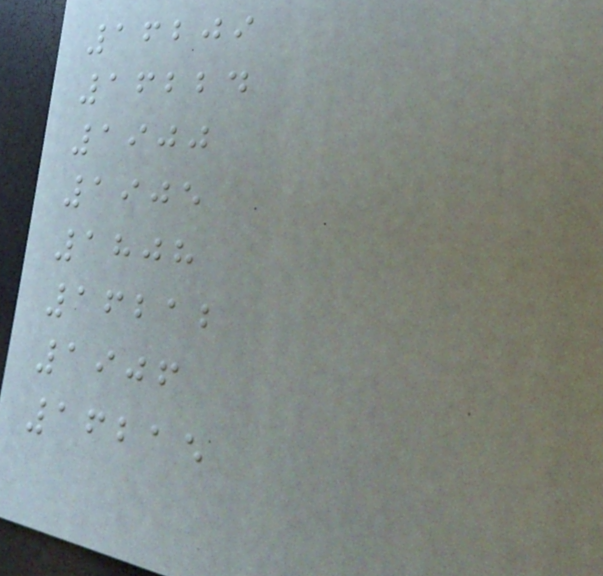16209
16224
1900
1905
1808
16212
1906
16215
